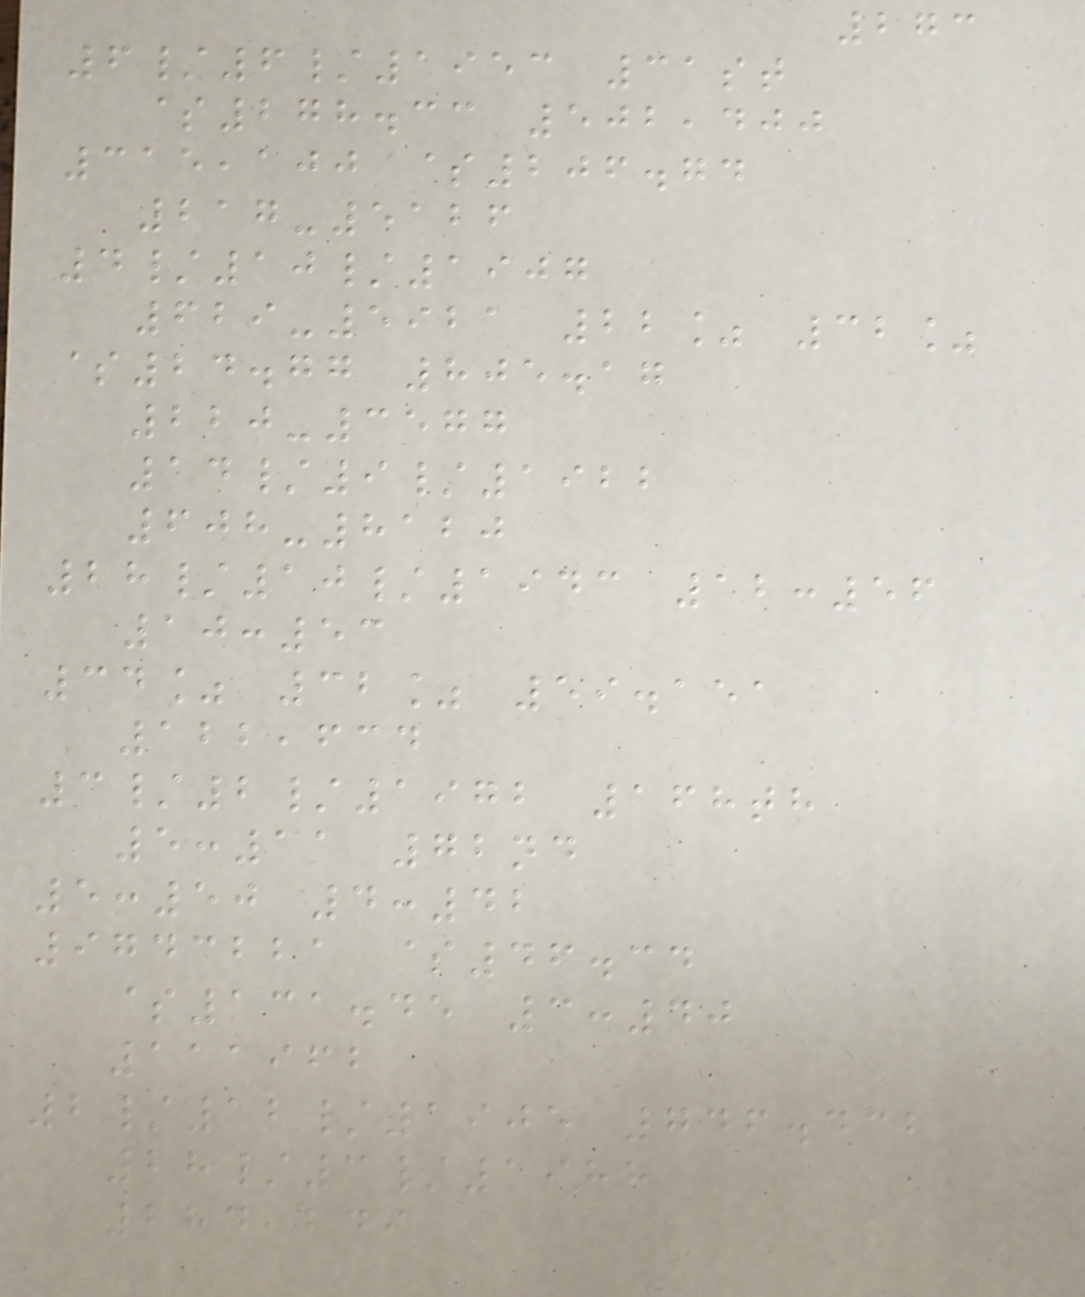273
6/6/1953 31st
$278.33 502,400
315,100 $206.74
217-5126
4/10/1907
629-5921 22% 32%
$24.77 805.17
220-3577
14/9/1922
608-8120
28/10/1943 12:56
10:53
34% 32% 59.151
122,634
3/2/1972 168th
5:11 72nd
5:50 4:42
9743221 $46.34
$131.45 3:40
111962
2/12/1905 746.432
28/3/1988
284,249
